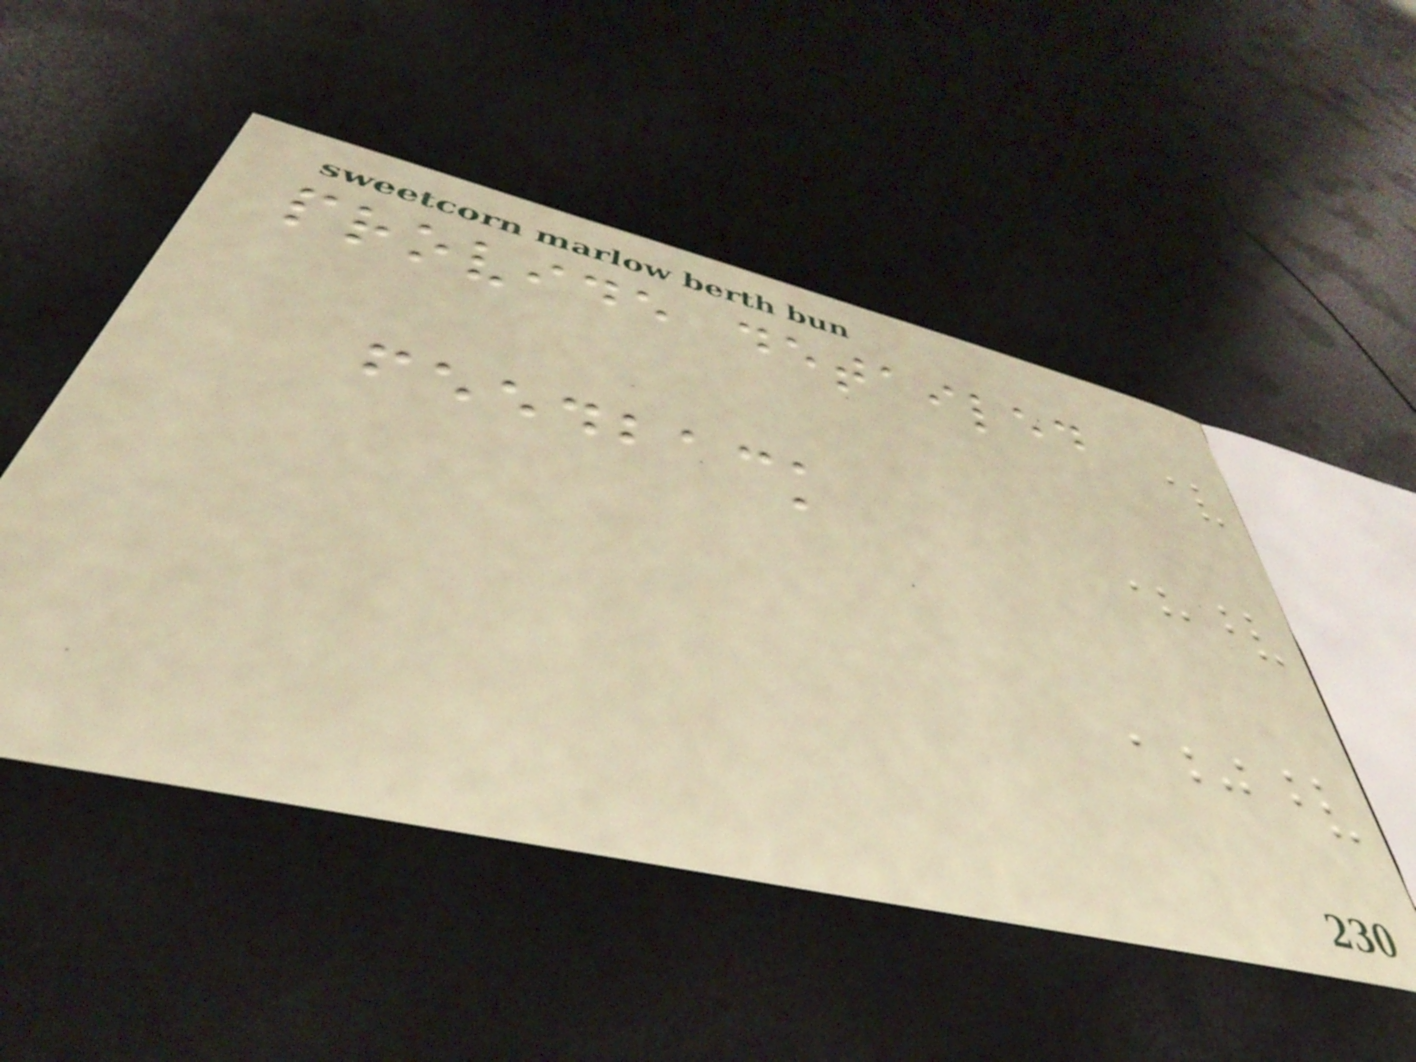provide detailed
feedback
